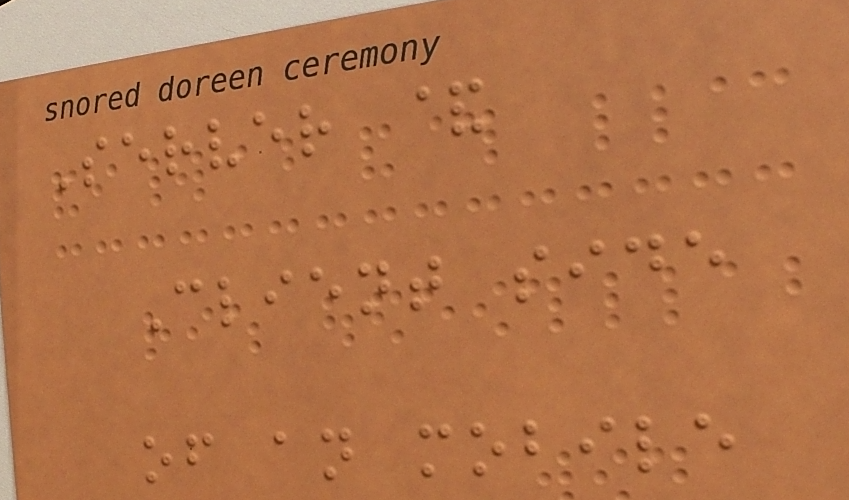Server &
Client side
of an mobile
